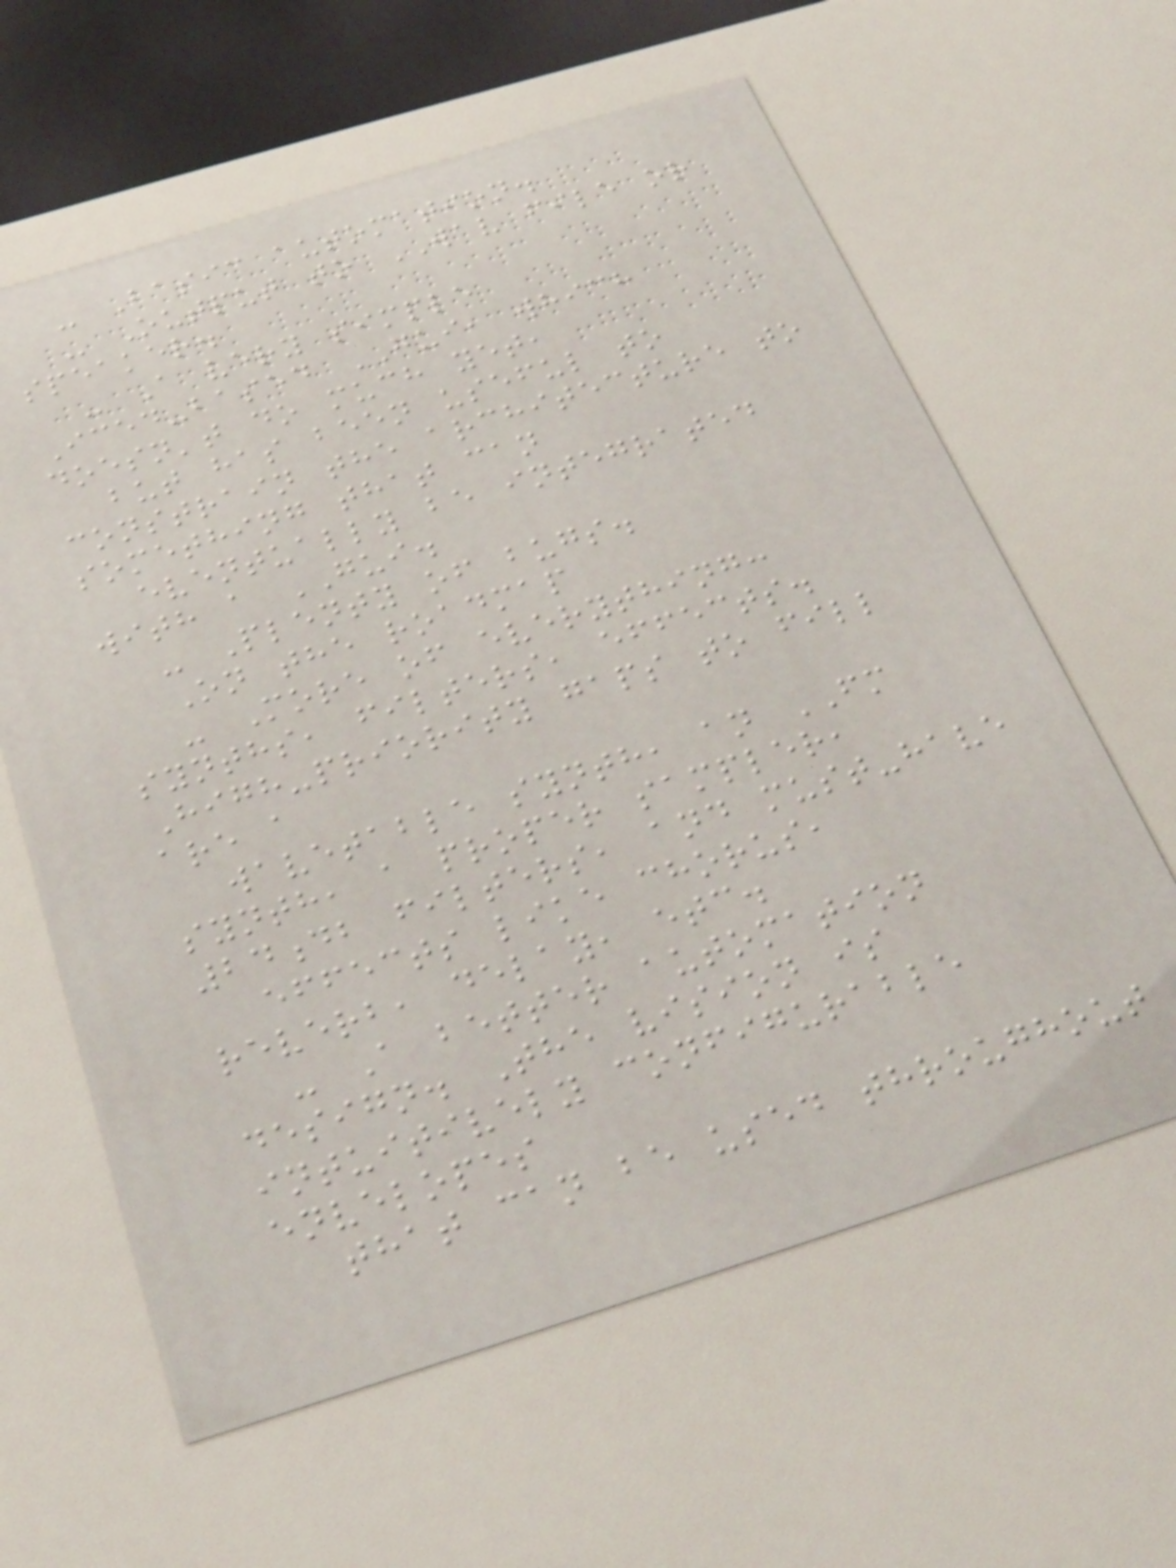- Basic automation.
- Output to WAV file or
speaker.
- A very simple
Iced-based GUI, which
doesn't do much yet,
but has been useful to
constrain the architecture to
something that can
eventually be integrated
with a GUI.
- Plenty of bugs.
On the roadmap
- More of everything:
synths, filters, effects.
High-priority gaps to fill
are a
wavetable synth, an FM
synth, a proper sampler,
24db filters, and must-have
effects like chorus,
reverb, delay, etc.
- A better automation
design. The vision is
intuitively configurable
envelopes
that can be used throughout
